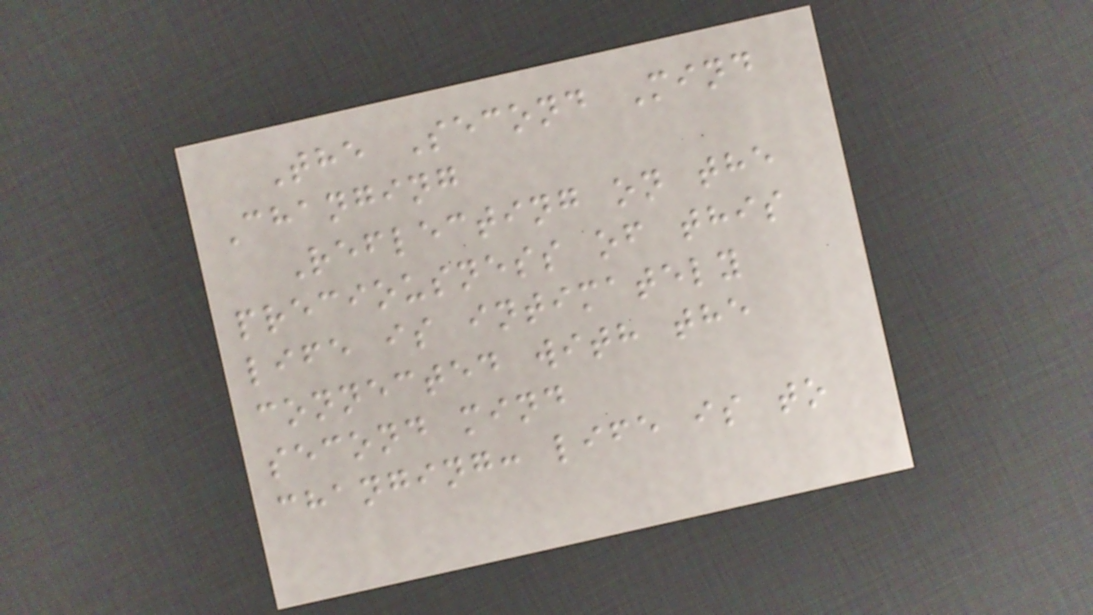The Second Mind
Changing
Reflecting on the
preciousness of this
life is intimately
connected with the
second mind
changing: life is to
